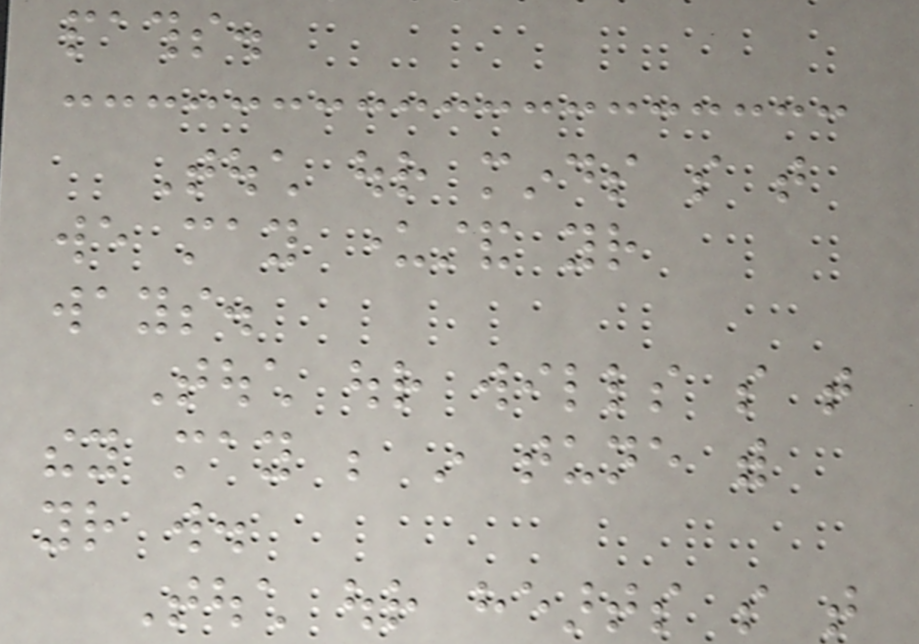paths.
Touch our minds so that
we may understand your
ways.
Touch our wills so that
they may be in tune with
your will.
Touch our hearts so that
